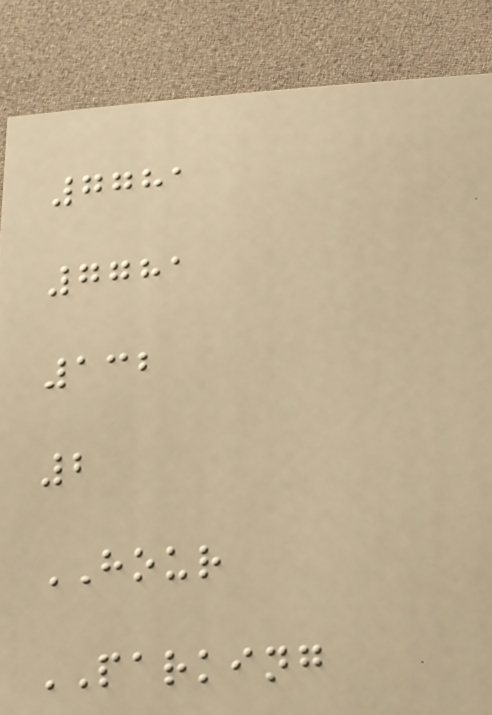7781
7781
132
2
HOUR
PARKING
